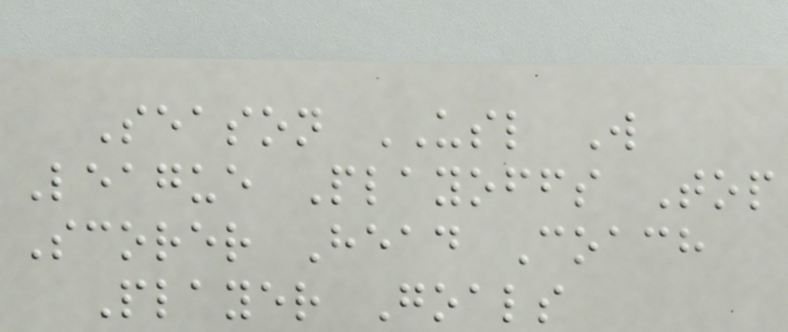Season USL W
League Playoffs Top
Scorer Head Coach
Player Goals
